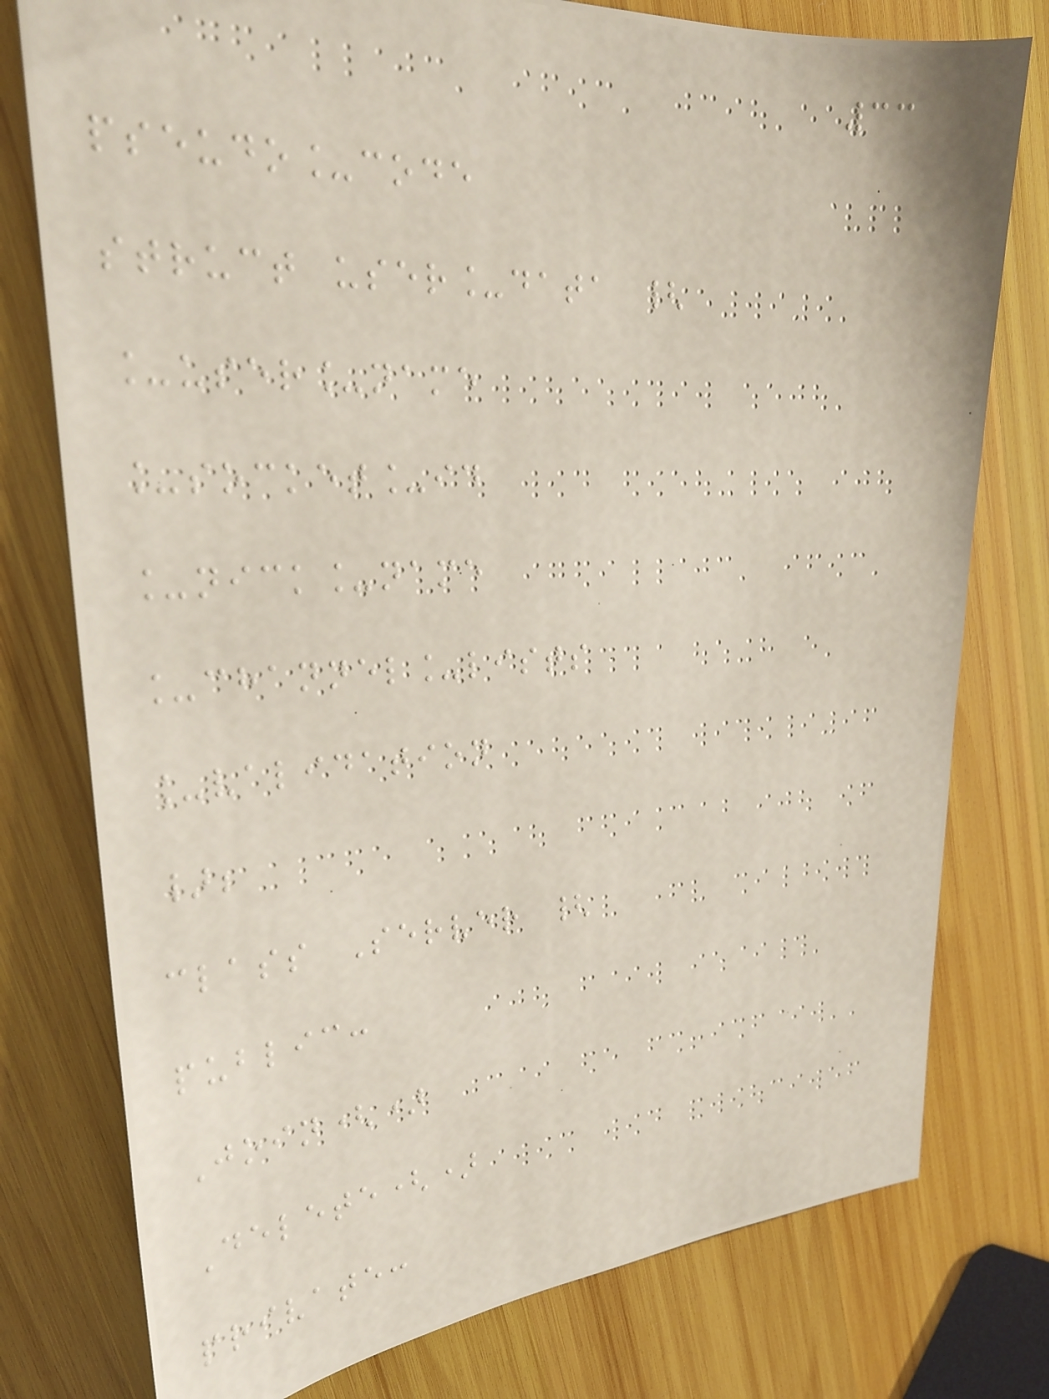33
pseudo_code
struct user_data {
_user_name
_socket_id
_nick_name
_channel_lists
_validation
};
class Server {
public:
Join()
Delete()
private:
